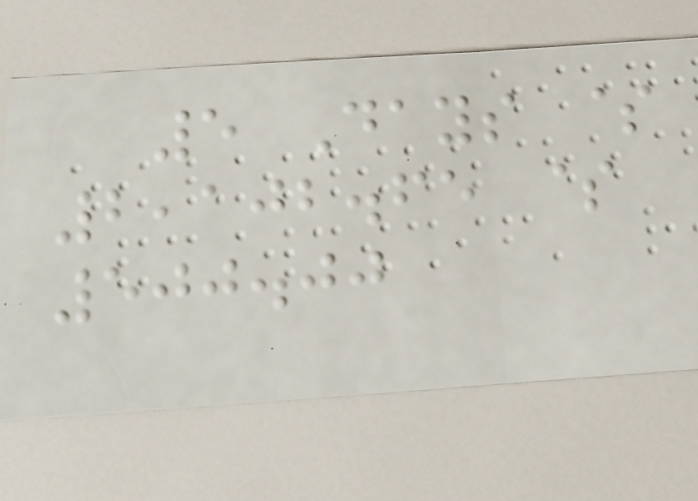5 Days $
2,102.65 $
500.00
